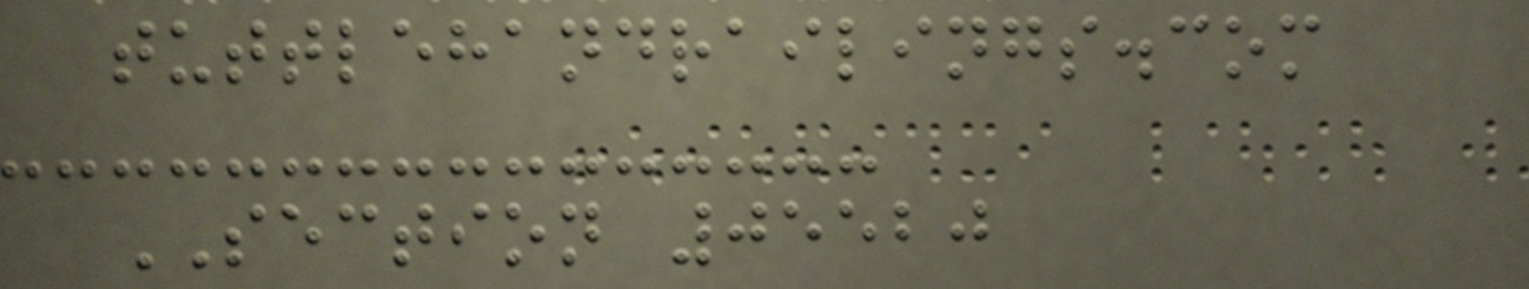tuttlehandrailings.com
SECTION 05520
